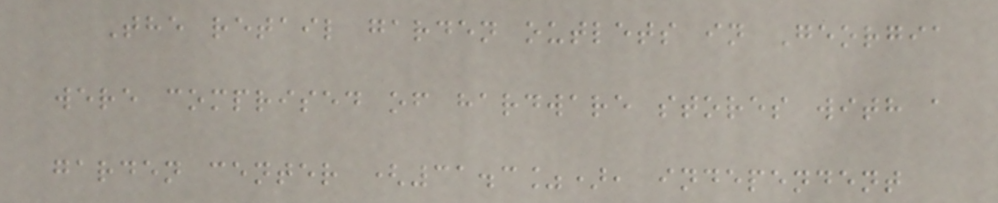The retail garden outlets in Georgia
were comprised of hardware stores with a
garden center (31.3%), independent
